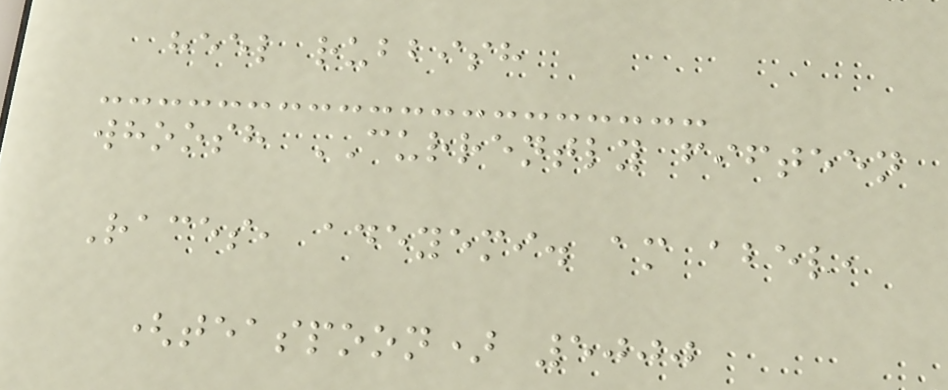heel rubbish
whoosh CURRENTLY fifteen
Races, adeyemi. am abel,
(teaspoon) 5000
